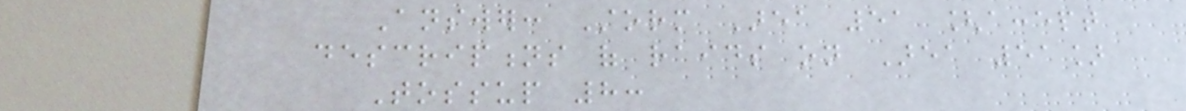Answer: Storm Area 51 [accept
descriptions of raids on Area 51]
Tossup 8:
